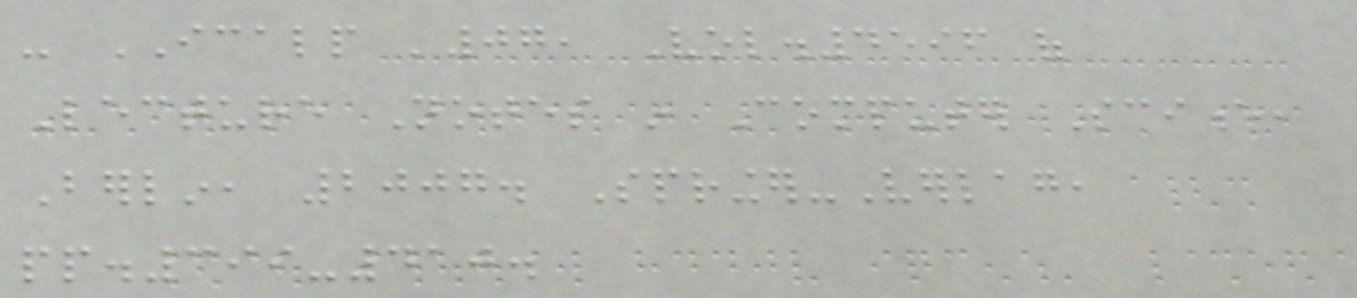- ICALP '07, Vol.4596 of
Lecture Notes in Computer Science,
Berlin, 2007. Springer-Verlag,
pp.399-410.
